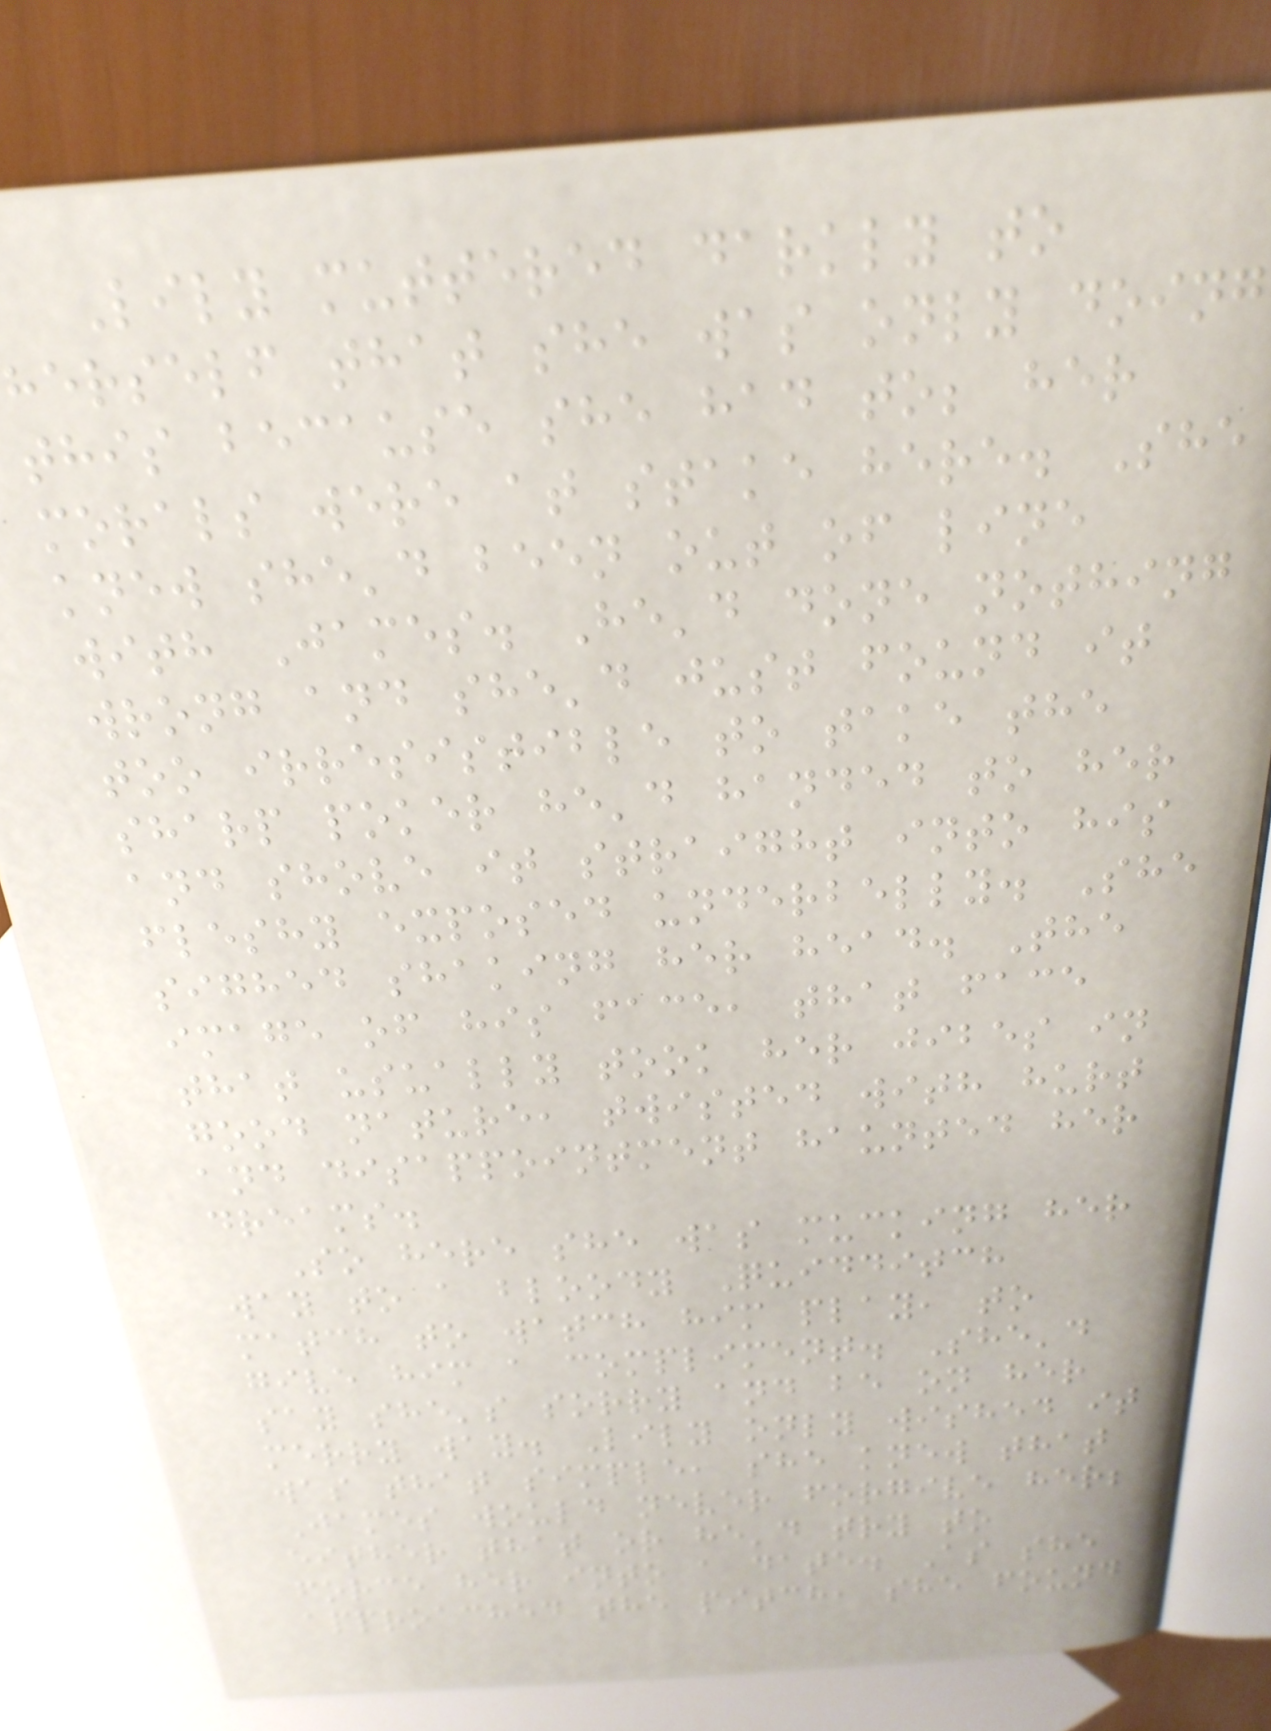Lily muttered darkly to
herself that she was only doing
this because she had to; her
morals were at stake here. She
knew she'd been out of line
with James. He'd done nothing
wrong and she'd just found it
too irresistible to take the
sharp poker he'd handed to her
and shove it straight into his
fleshy exposed underbelly. She
sighed shaking her head. The
image of his face, that face
that usually took her jibes in
good nature, twisted with hurt
and disappointment haunted her
dreams.
So here she was mucking her
way to a bloody Quidditch
match to watch him play, to
give him a compliment. She'd
say she's sorry and be on her
merry way. Lily only wished it
was that simple, she knew that
James would never forgive her;
either that or he'd try to
force her into a date. As she
approached the pitch, she found
